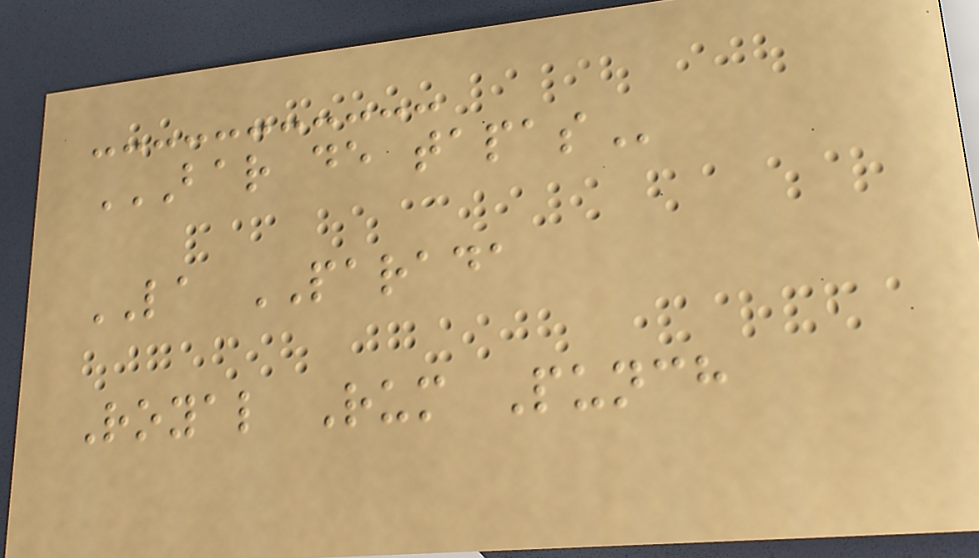BAR DE TAPAS
LA PARADA
Royal Rum Punch
